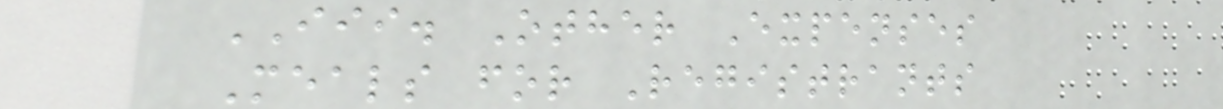III. Other Expenses
Meals for Registrants
